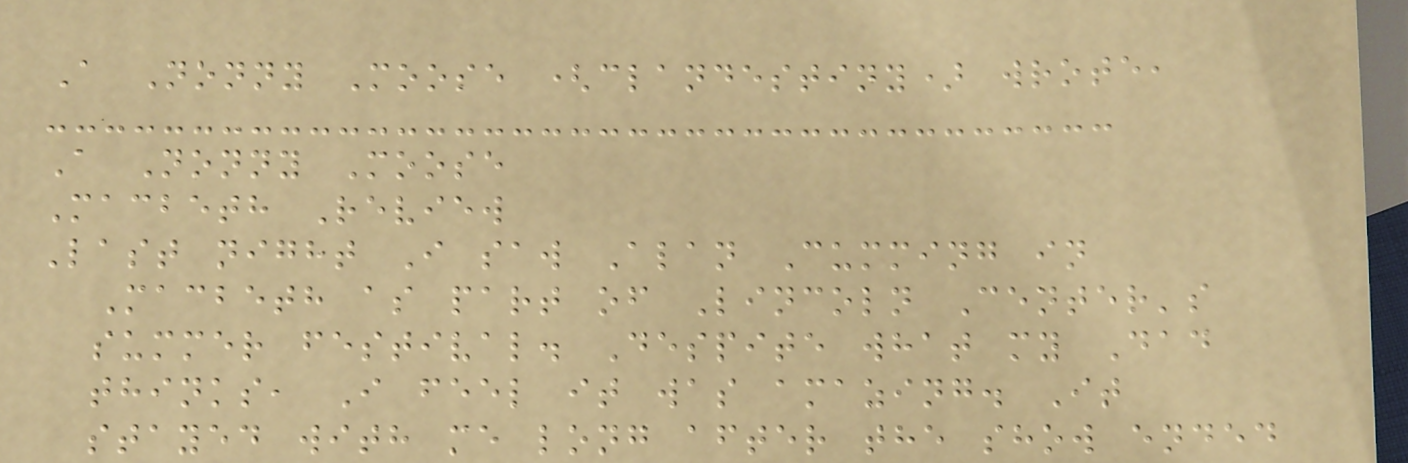A Nonny Moose (clandestiny) wrote,
A Nonny Moose
Macbeth Review
Last night I saw Alan Cumming in
Macbeth as part of Lincoln Center's
summer festival. Despite what my Dad
thinks, I feel it was amazing. It
stayed with me long after the show ended
